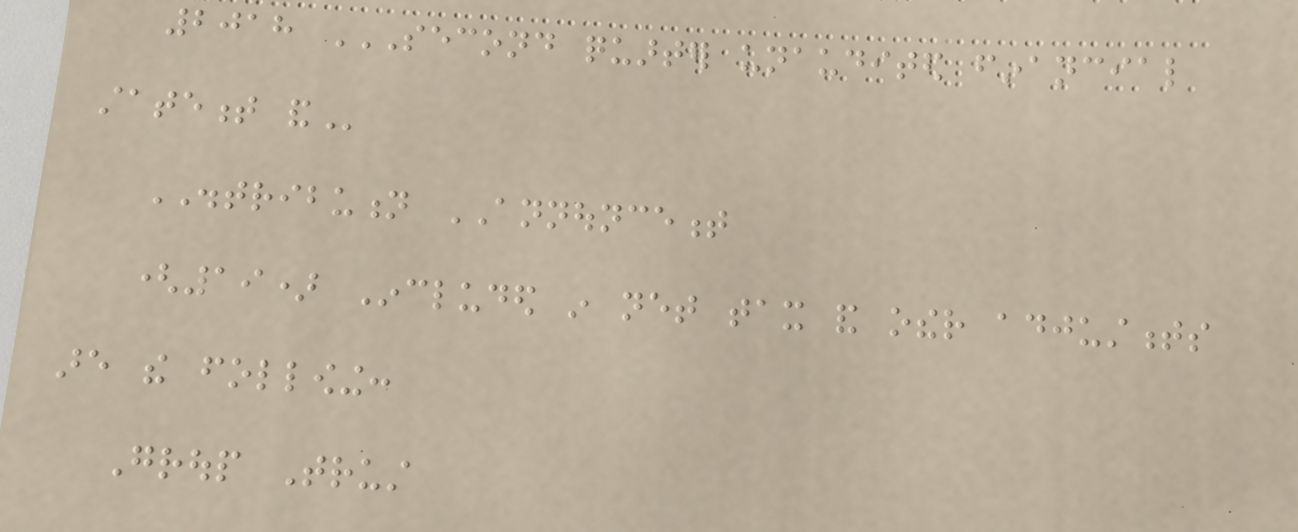2018 SECOND QUARTER UNAUDITED FINANCIAL
STATEMENT AND
DISTRIBUTION ANNOUNCEMENT
(19) Included in net tax and other adjustments
are the following:
Group Trust
